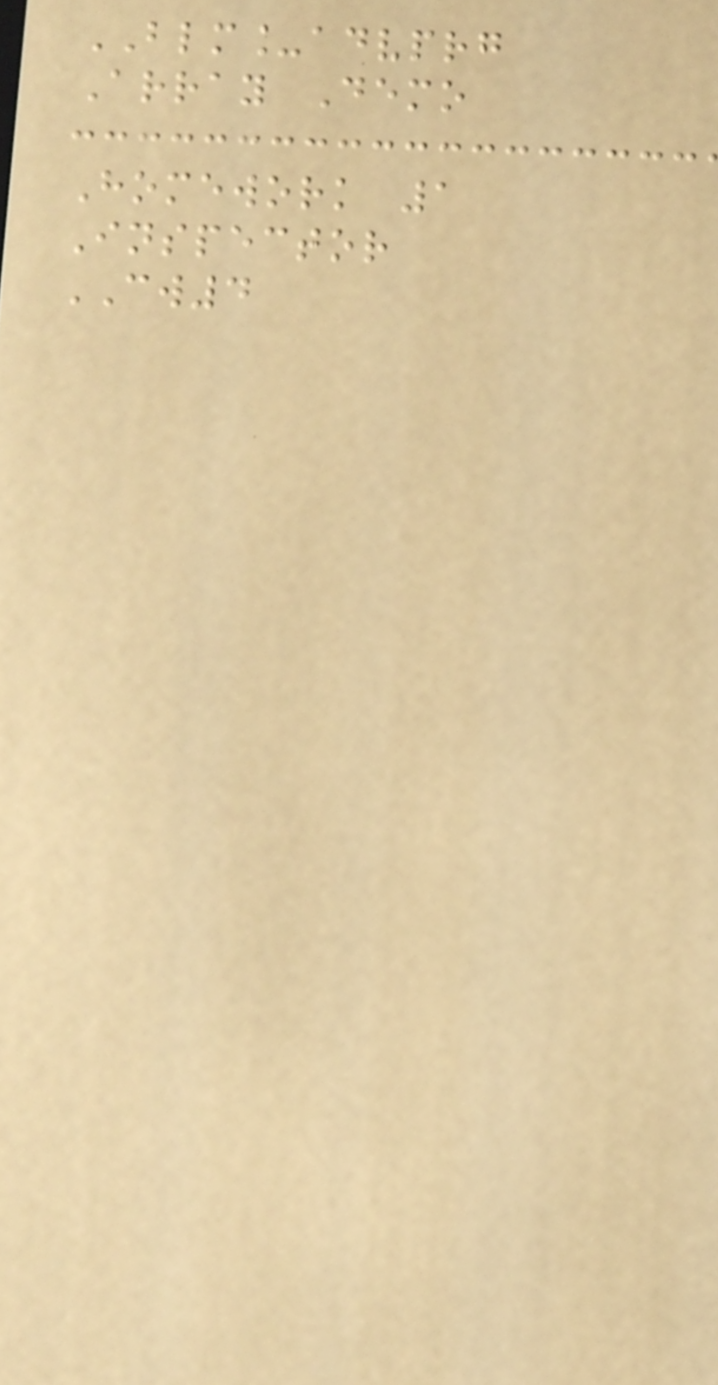BLM_advprg
Array Demo
Homework 1
Inspector
CW4
